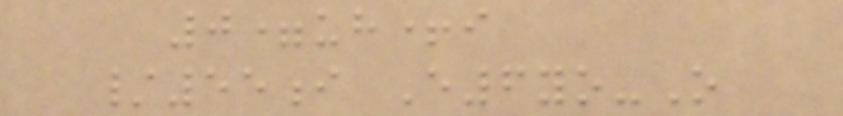0=uh+i
/55i E6yo-O
